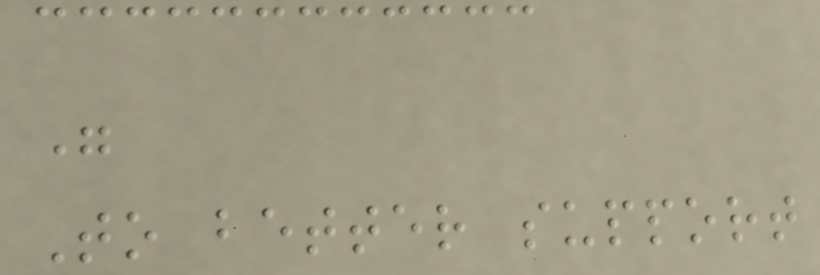"
To better support
